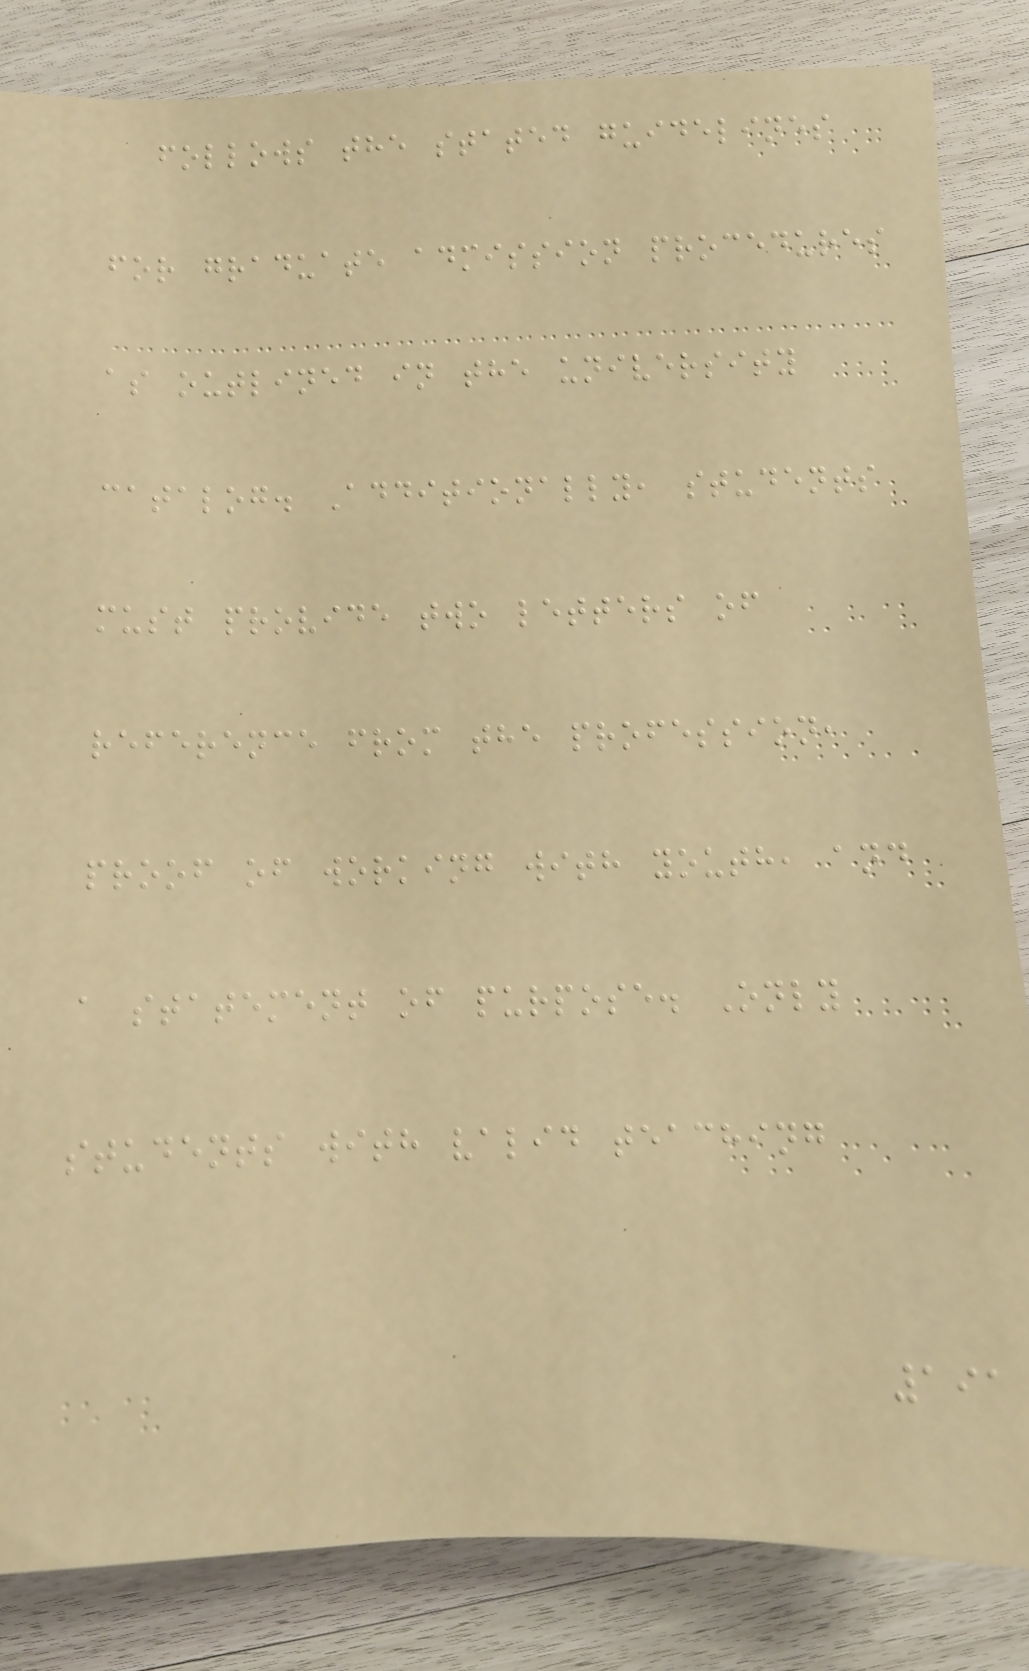follows the stated guidelines
for graduate admission procedures
as outlined in the university
catalog. Additionally, students
must provide two letters of
reference from the profession,
proof of working with youth, and
a statement of purpose. Only
students with valid teaching
191
